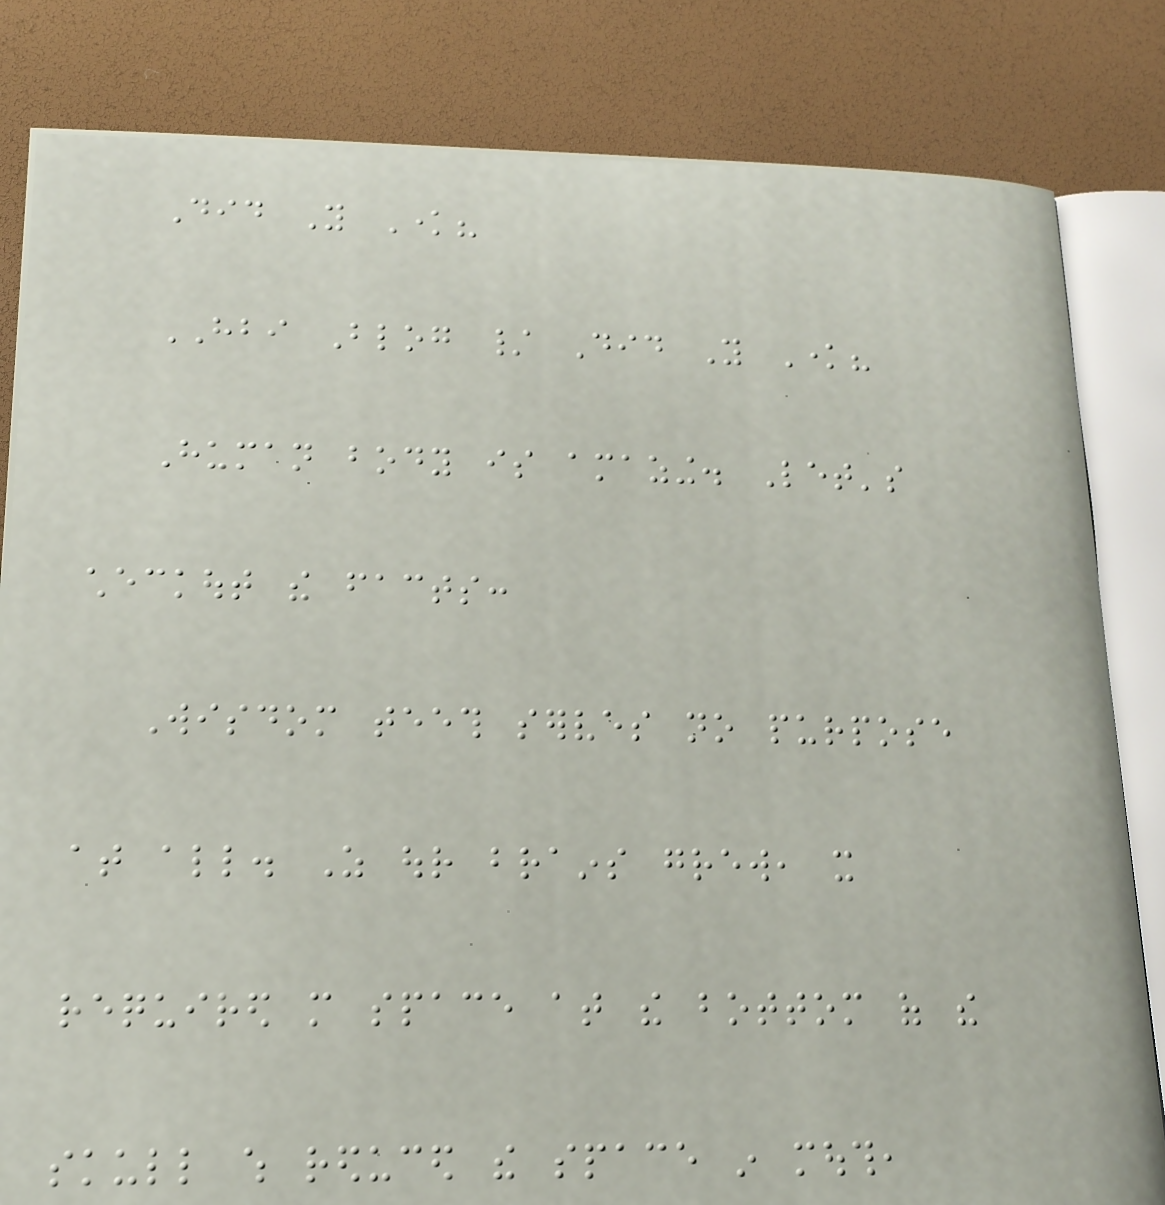Did You Know?
HBI Blog / Did You Know?
Human body is amazing. Let's
checkout the facts:
Wisdom teeth serves no purpose
at all. As our brains grew, it
required more space at the bottom of the
skull which reduced the space in mouth,
